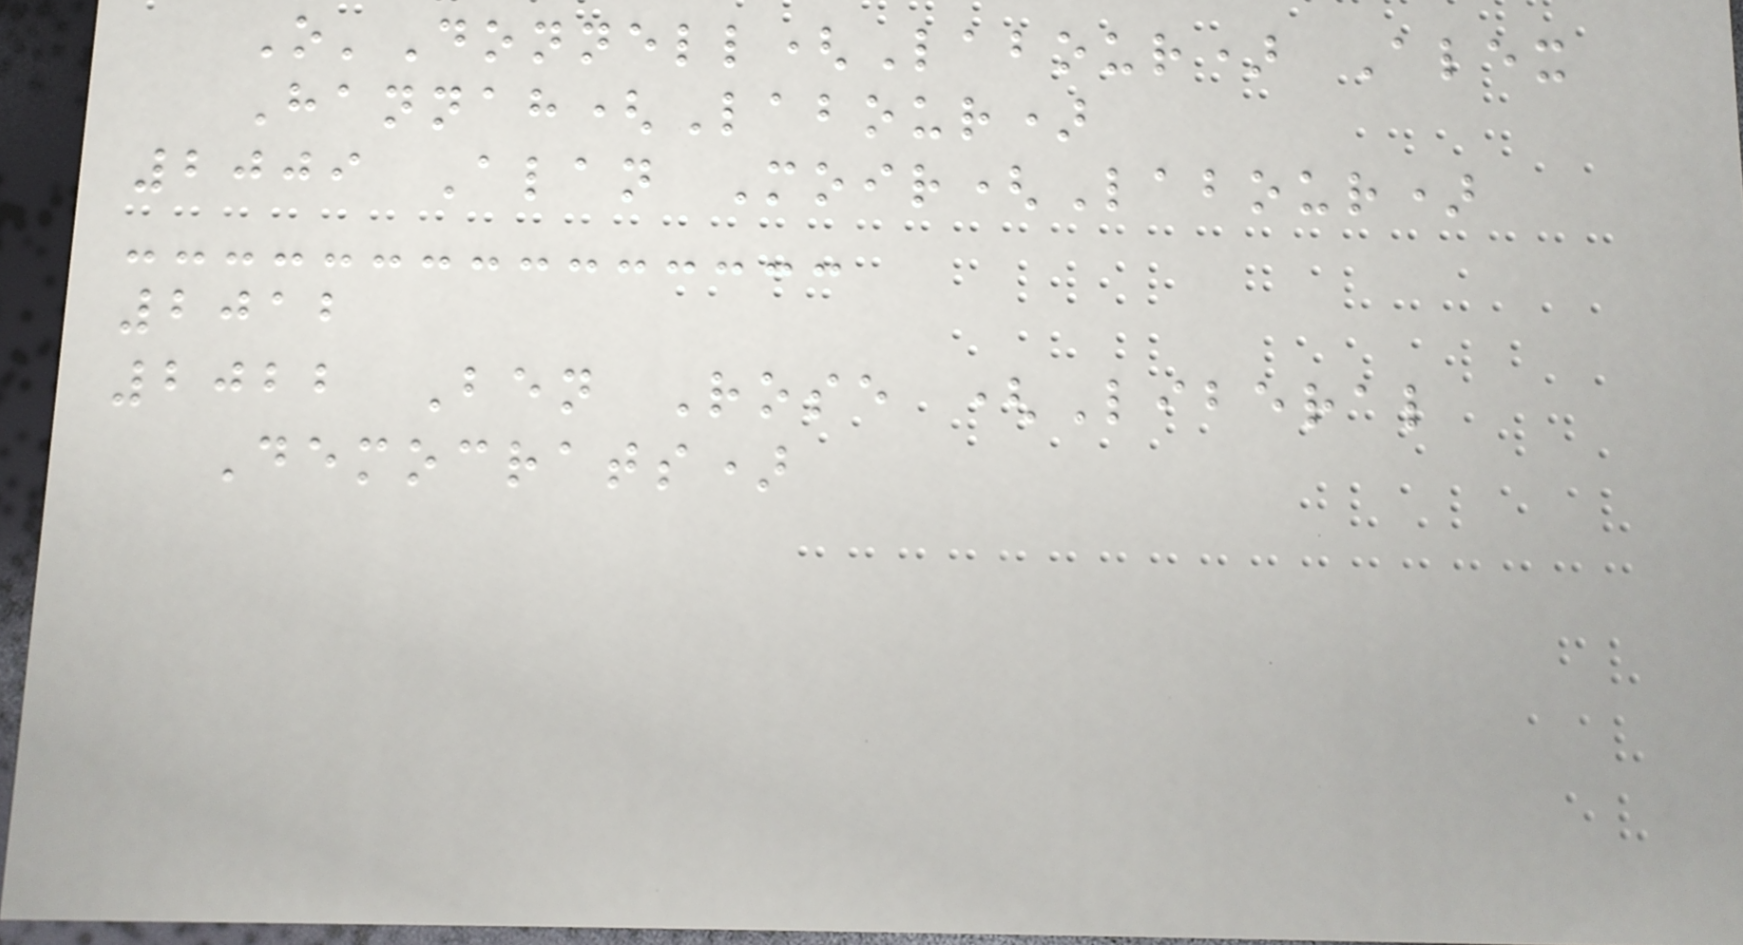O'Donnell(Labour) Alex
Hannah(Labour)
2009 Alan Moir(Labour)
2012
2022 Ben Rose (Liberal
Democrats)
